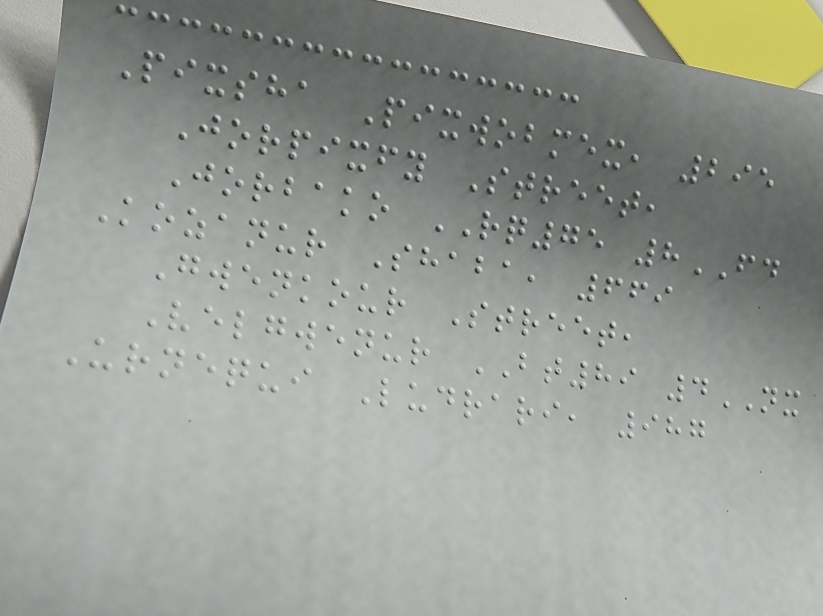Pixsha Pixwobmex, 295
Jorpixfy Street,
Jorbako RQ75 8FD
Kozanur Shaba, 669
Gwenkour Street,
Velgwenur BT89 4NX
Urnequi Ludrari, 987
